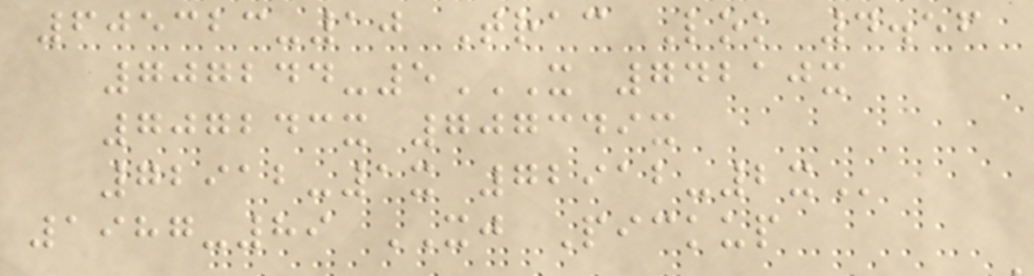605323-10 Trac Lok 4.56
707244-5X 74210X
707243X 707349X
72912-1X 72912-2X
1987-89 XJ Pickup
